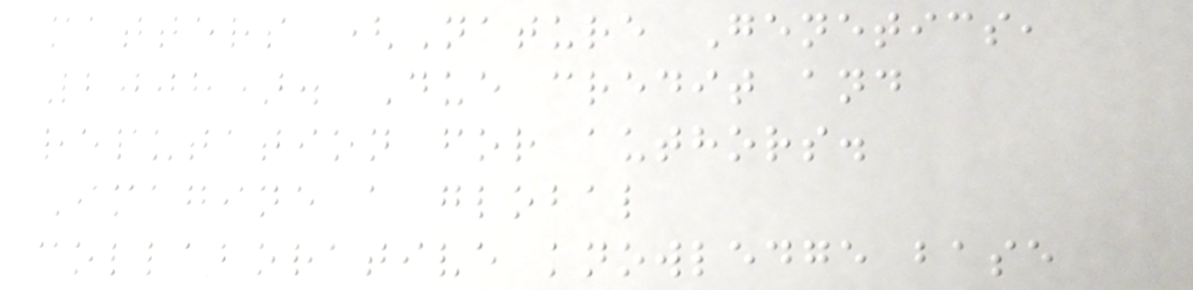matters (Nature Genetics,
2008). Due credit and
reputation for authors.
Imagine a global
collaborative knowledge base
